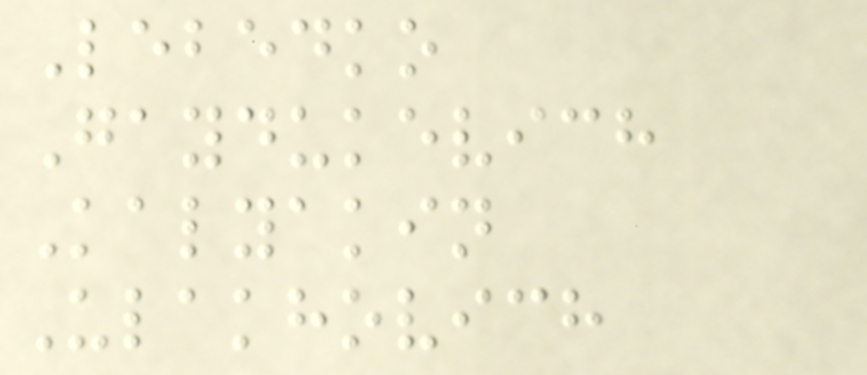Lebedko
Gaydukevich
Kalyakin
Ulakhovich
